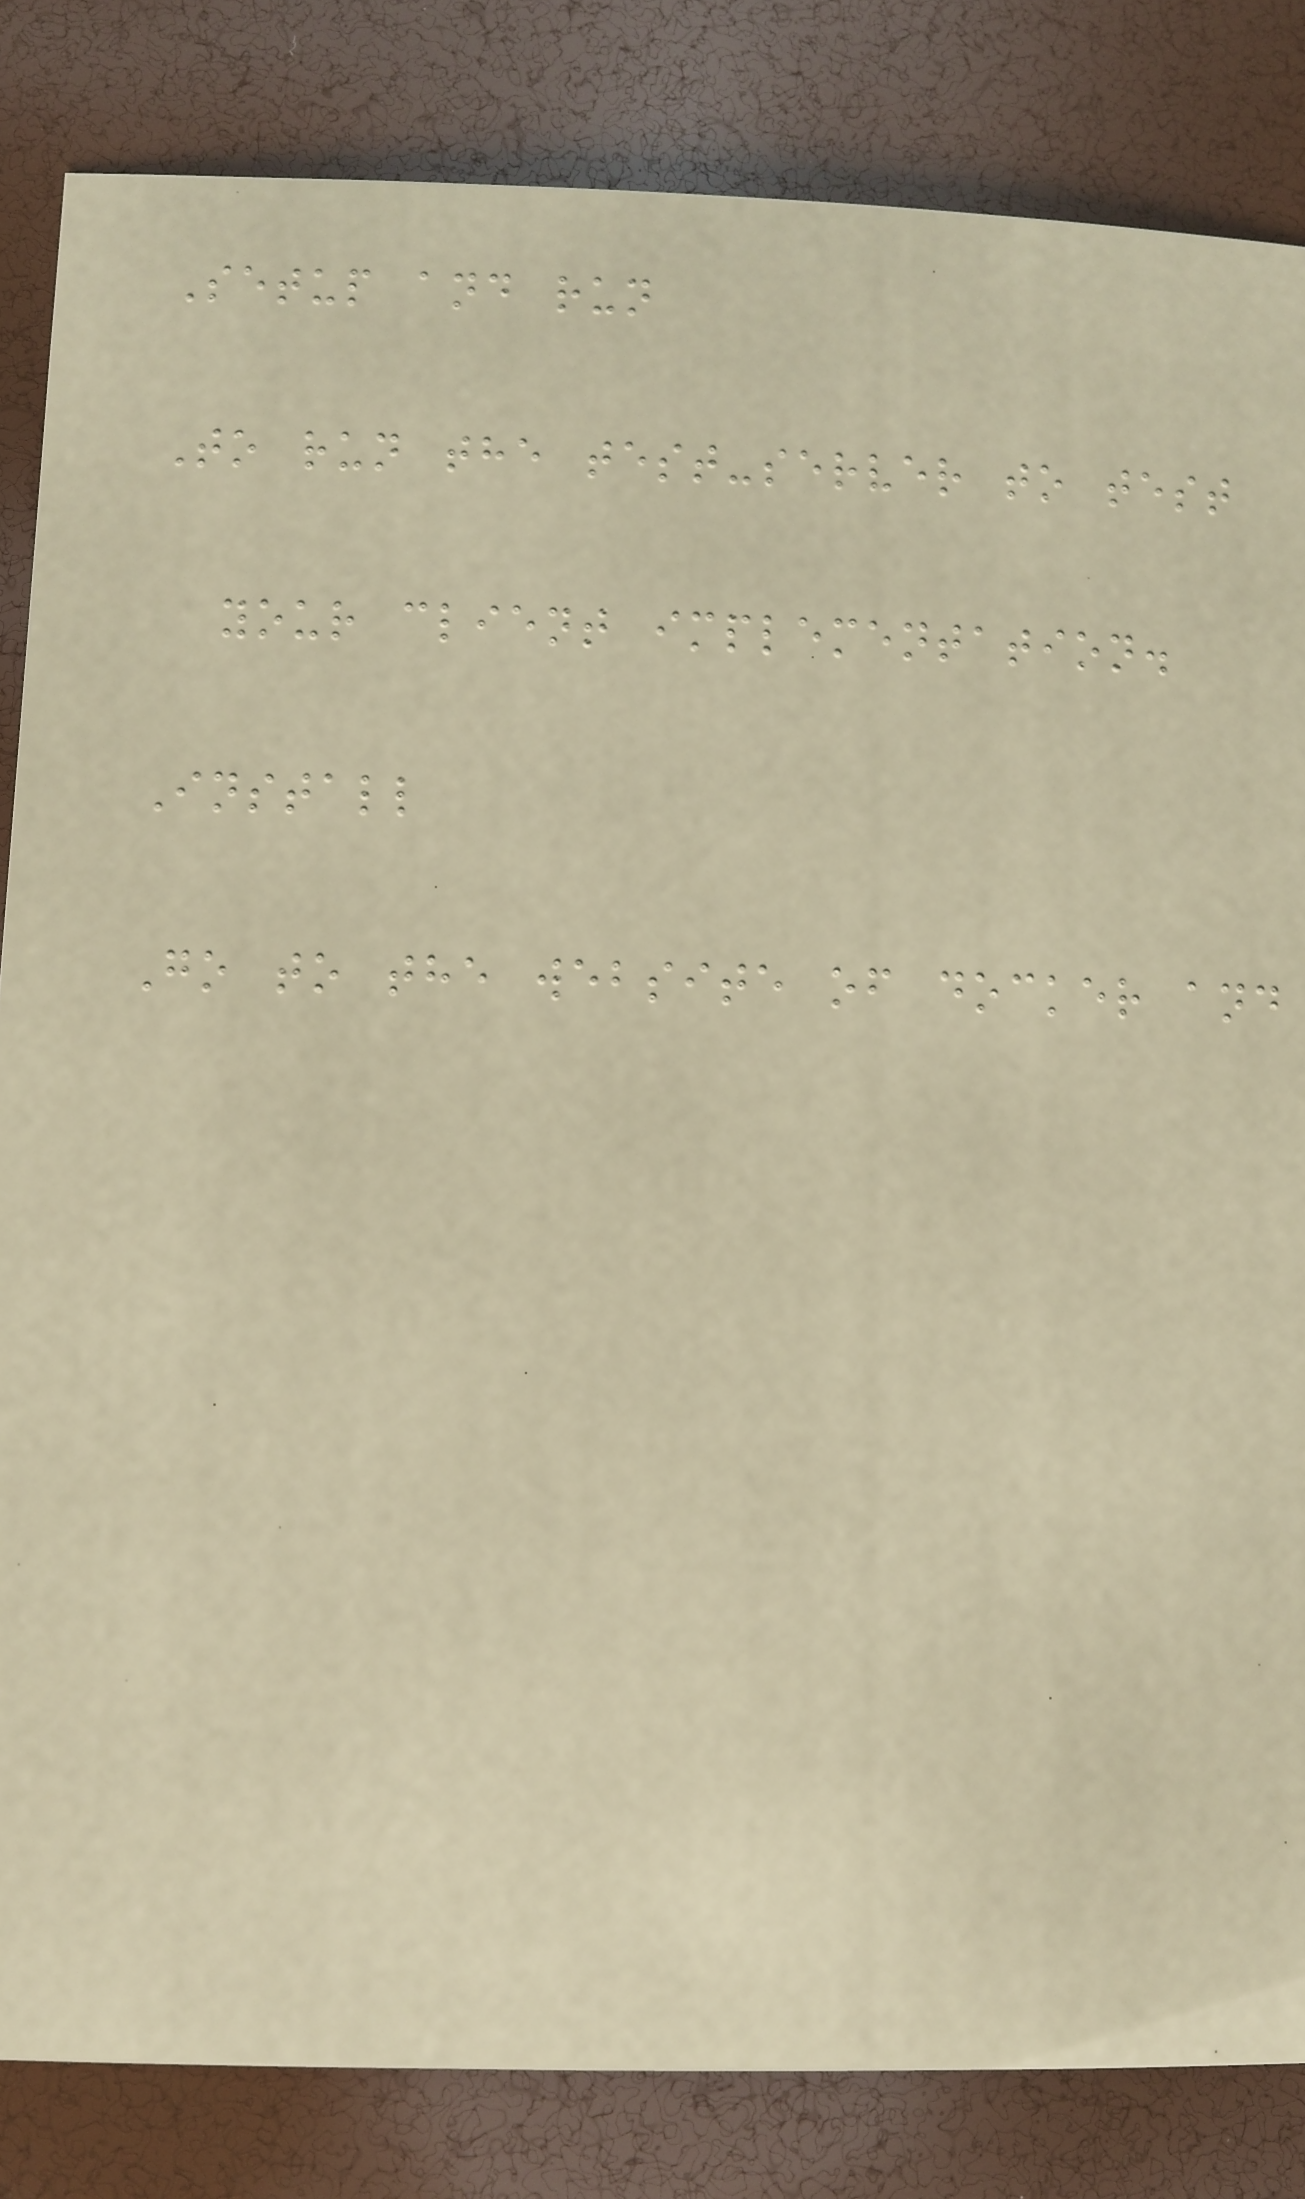Setup and run
To run the test-server to test
your client implementation.
Install
Go to the website of docker and
